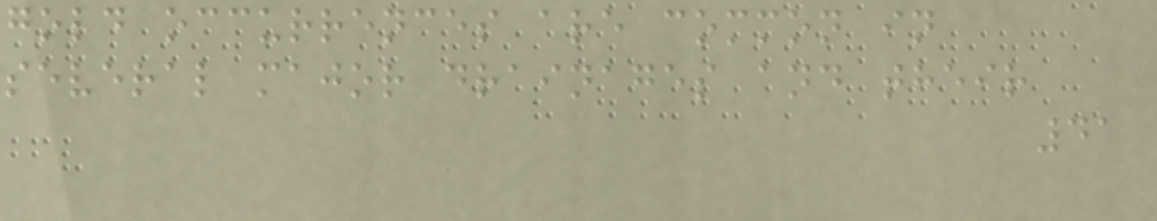gold occurrences are common in
several major drainages and their
41
